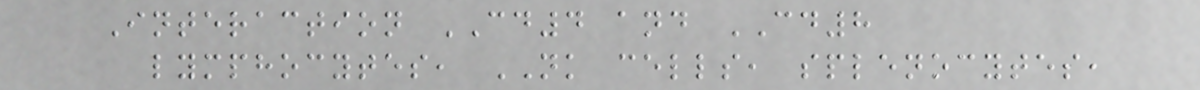Interaction CD4 and CD8
lymphocytes, NK cells, splenocytes,
